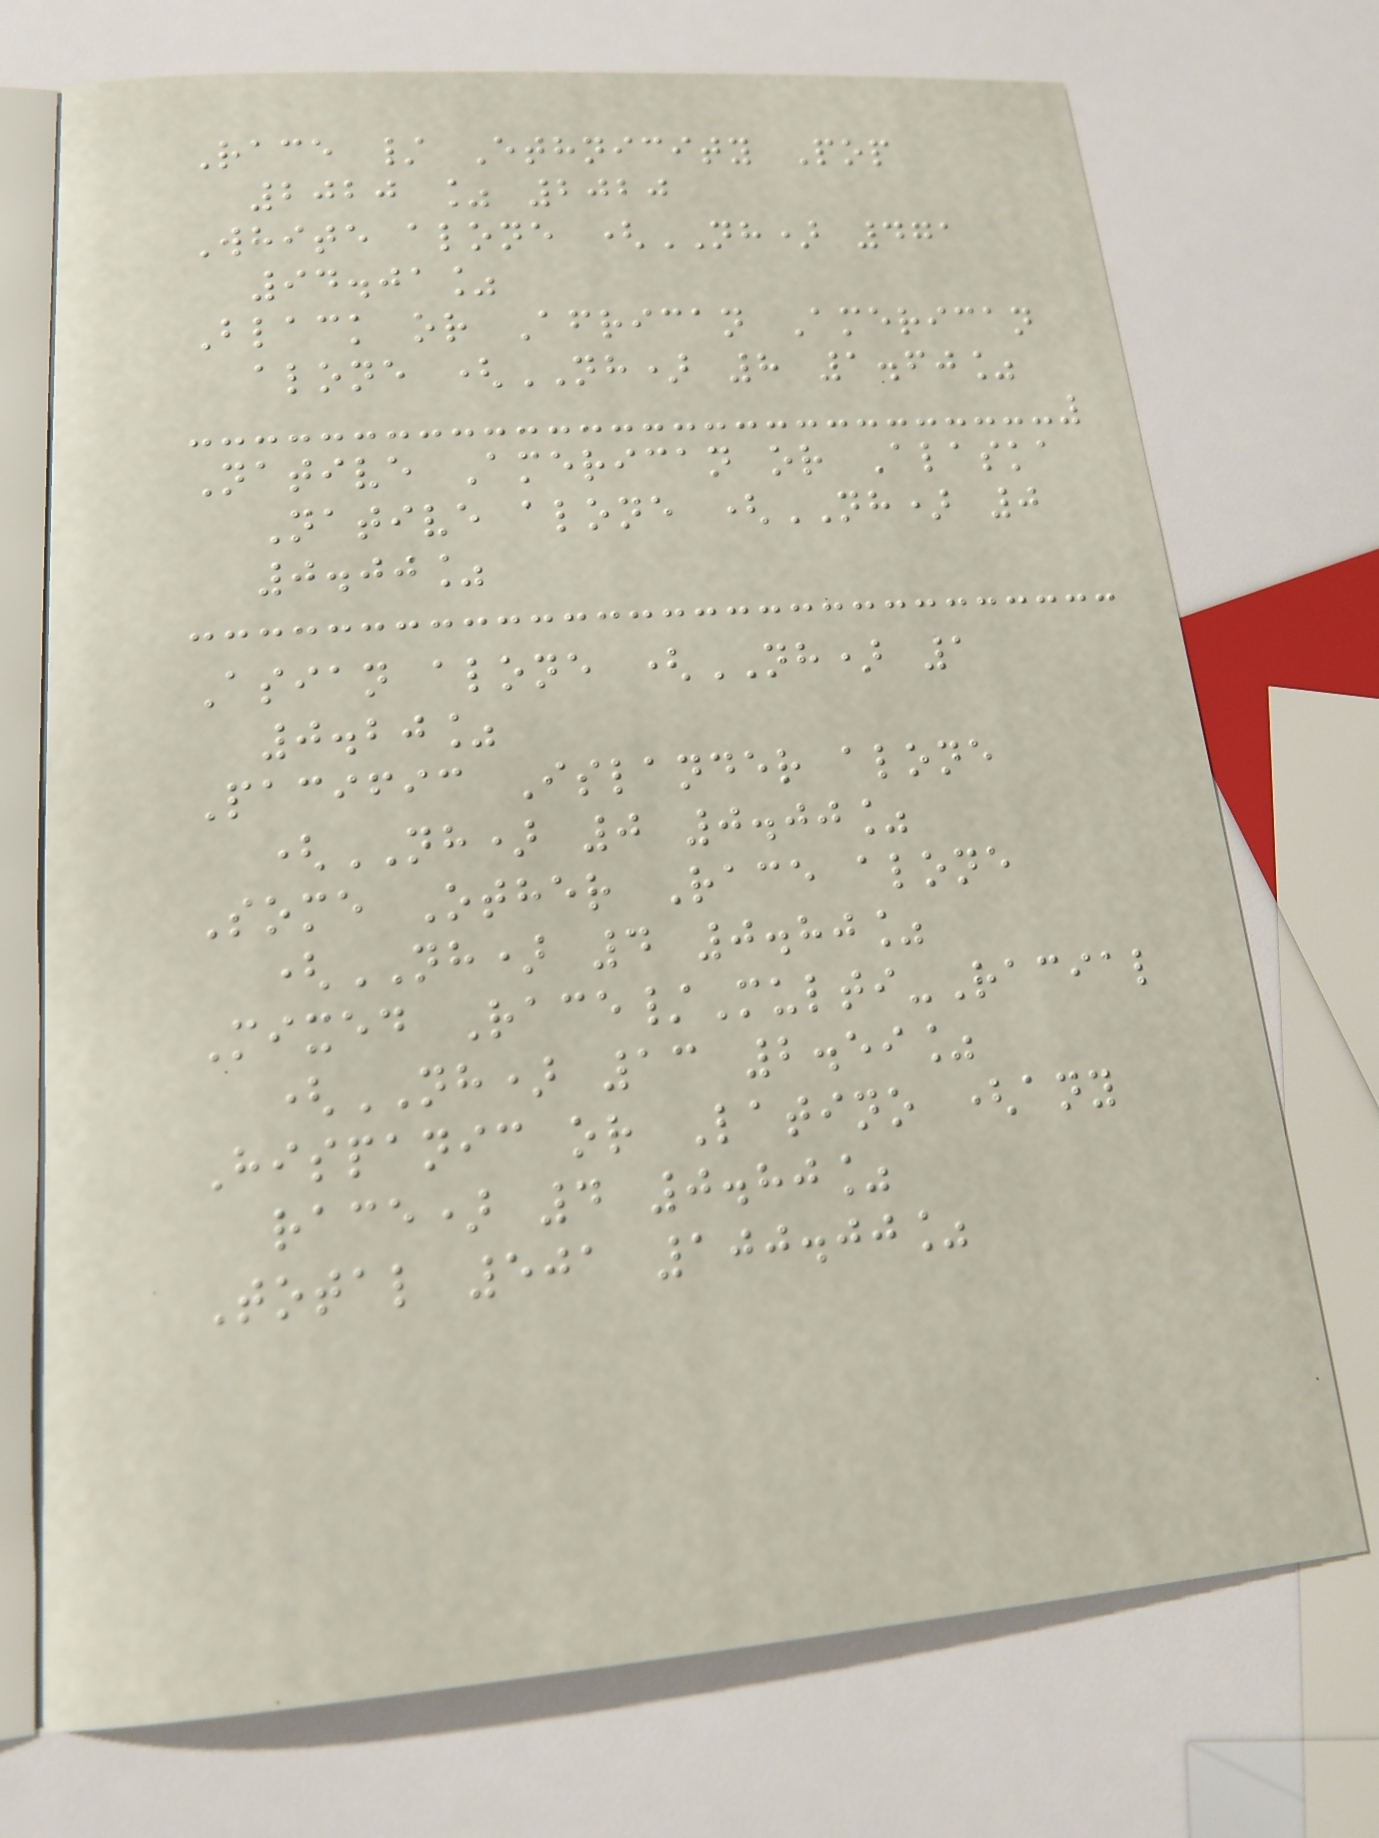Race / Ethnicity Pop
2020 % 2020
White alone (NH) 471
94.01%
Black or African American
alone (NH) 8 1.60%
Native American or Alaska
Native alone (NH) 0
0.00%
Asian alone (NH) 1
0.20%
Pacific Islander alone
(NH) 0 0.00%
Some Other Race alone
(NH) 4 0.80%
Mixed Race/Multi-Racial
(NH) 13 2.59%
Hispanic or Latino (any
race) 4 0.80%
Total 501 100.00%
